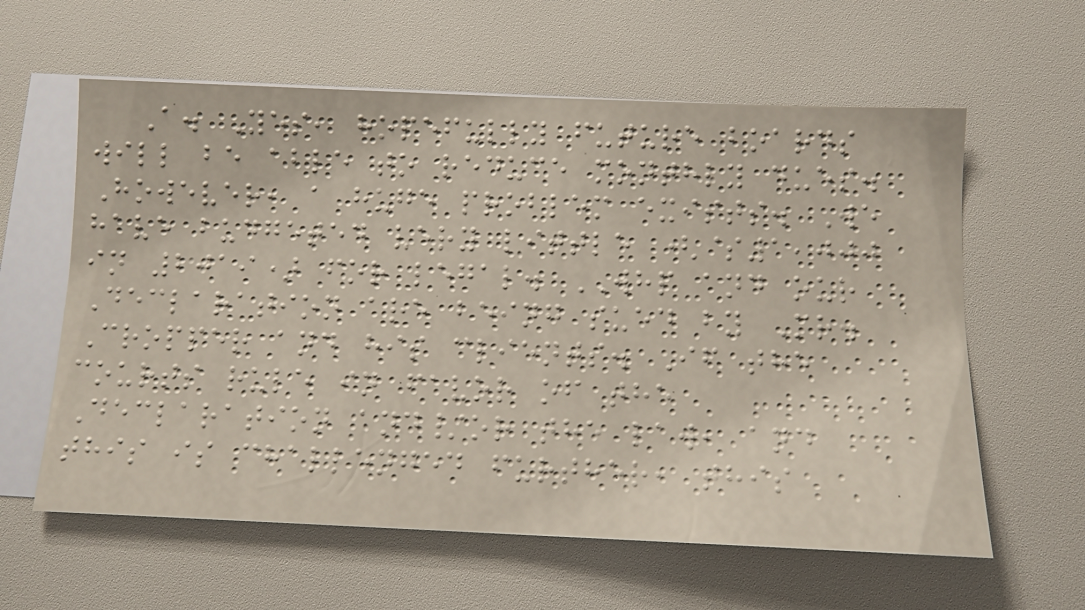A. Yes, hopefully future boards
will be able to reduce monthly dues.
However, a huge problem exists. We
have budgeted very little ($1,000
in 2019) for legal. WHP and our
Declaration are being sued by Mr.
Cropper and his clients. If the
courts rule in favor of the
Declaration and/or the law, and
this is challenged further, this
